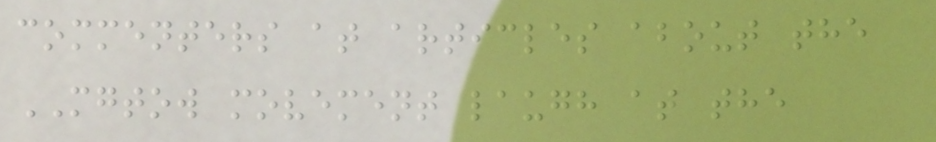commenters at articles about the
MGTOW movement laugh at the
